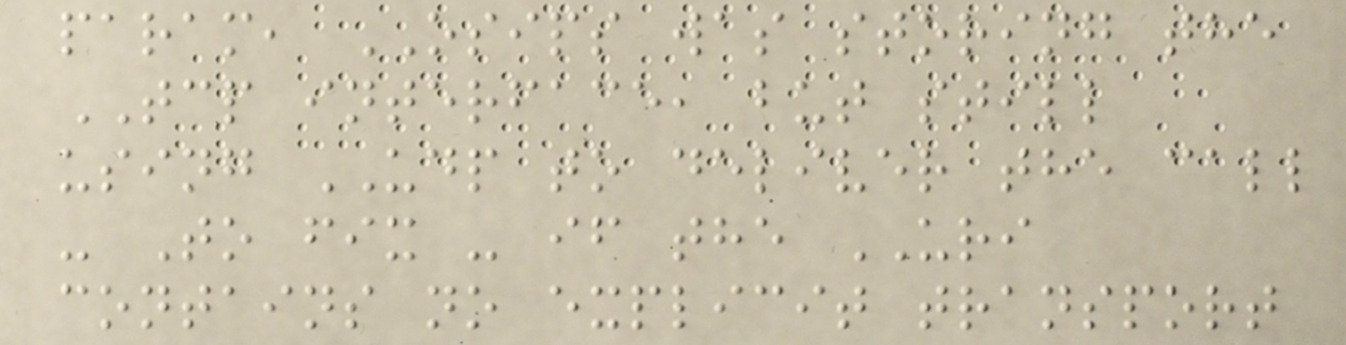param, OSIPS was storing the
TCP interface, but still
using UDP to deliver the call
- To fix - if the URI
contains no explicit transport
